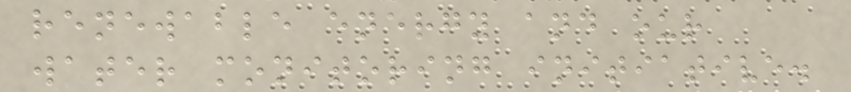renewable energy and our
water monitoring initiative.
